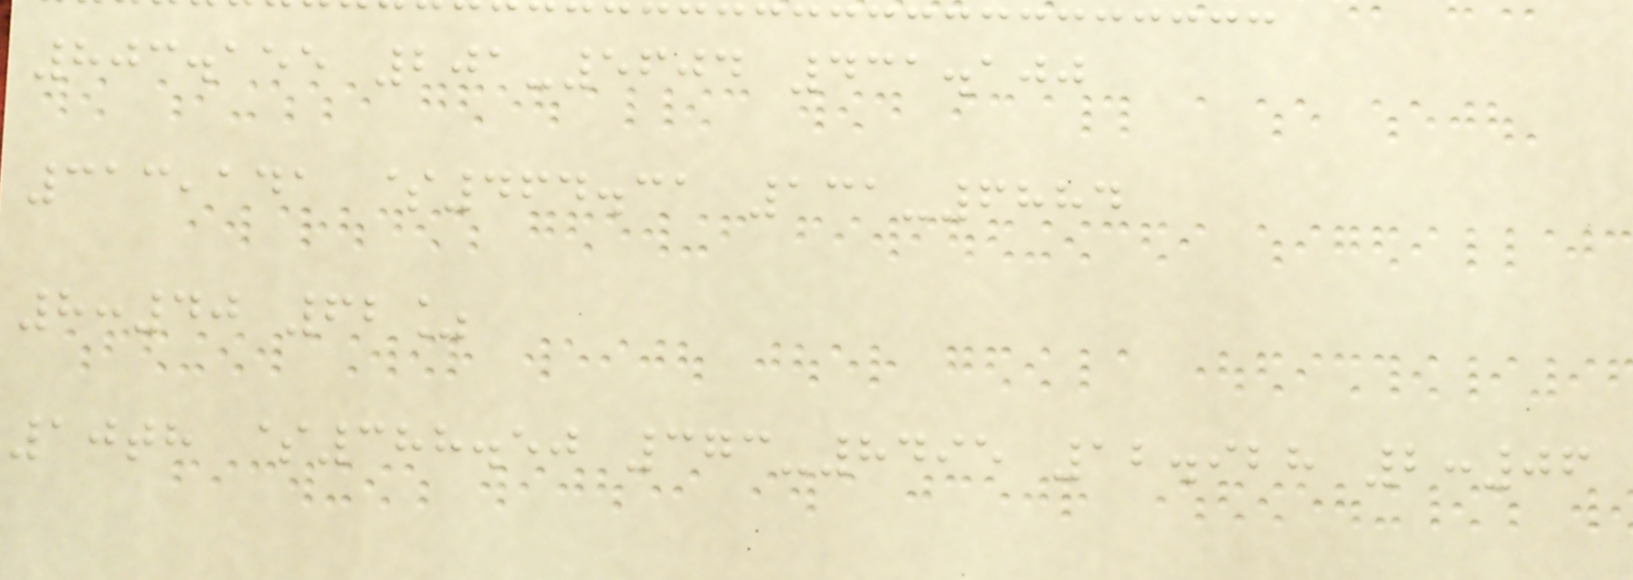803.155 201-5604 431.100
313,141 $464.31 131-6884
8:40 62%
10th $388.50 373-8495 12.928 2:06
